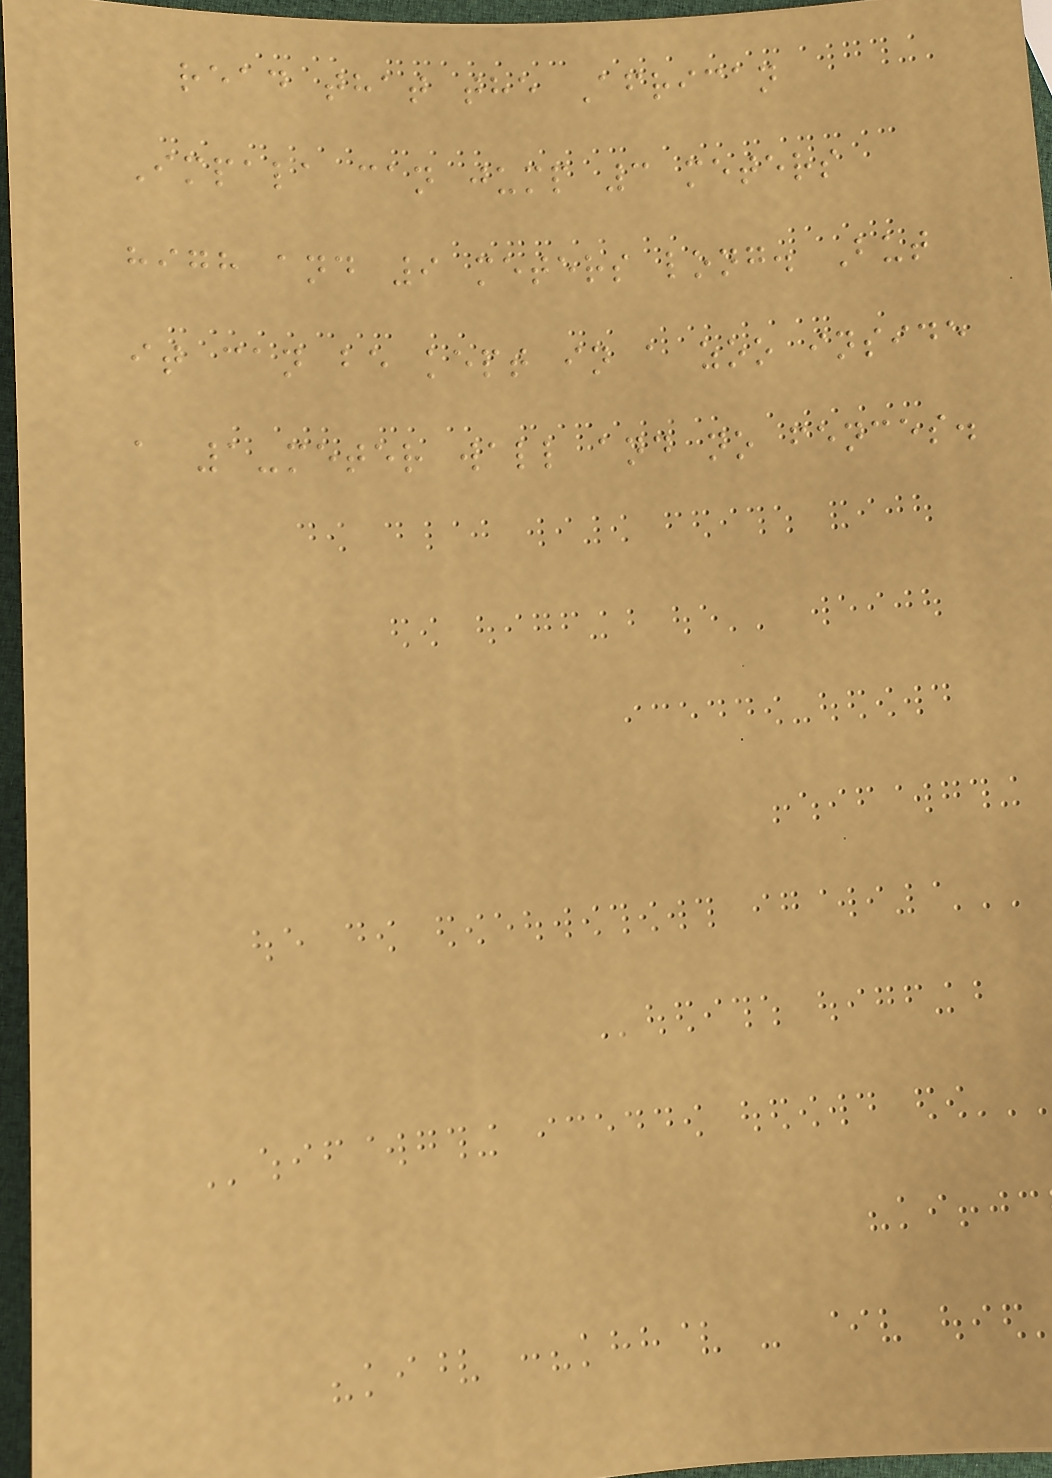read that the African
Impala can jump 3 meters
high and 9 meters long. But
it can be kept in a zoo inside
a 1-meter wall and no fences.
